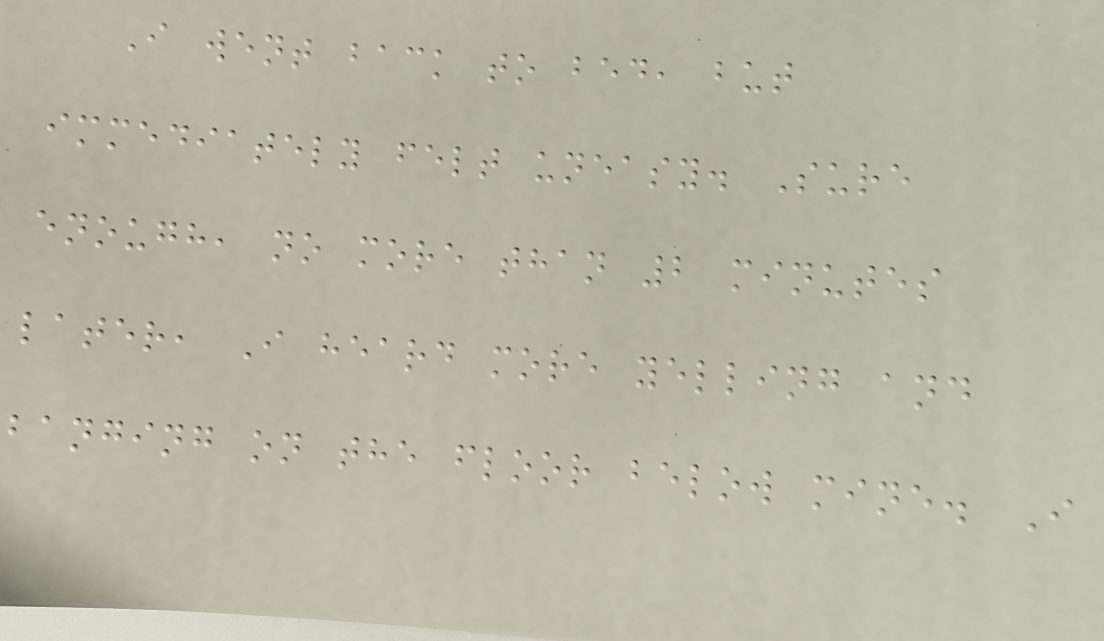I went back to bed, but
immediately felt uneasy. Sure
enough, no more than 2 minutes
later, I heard more yelling and
banging on the floor below mine. I
